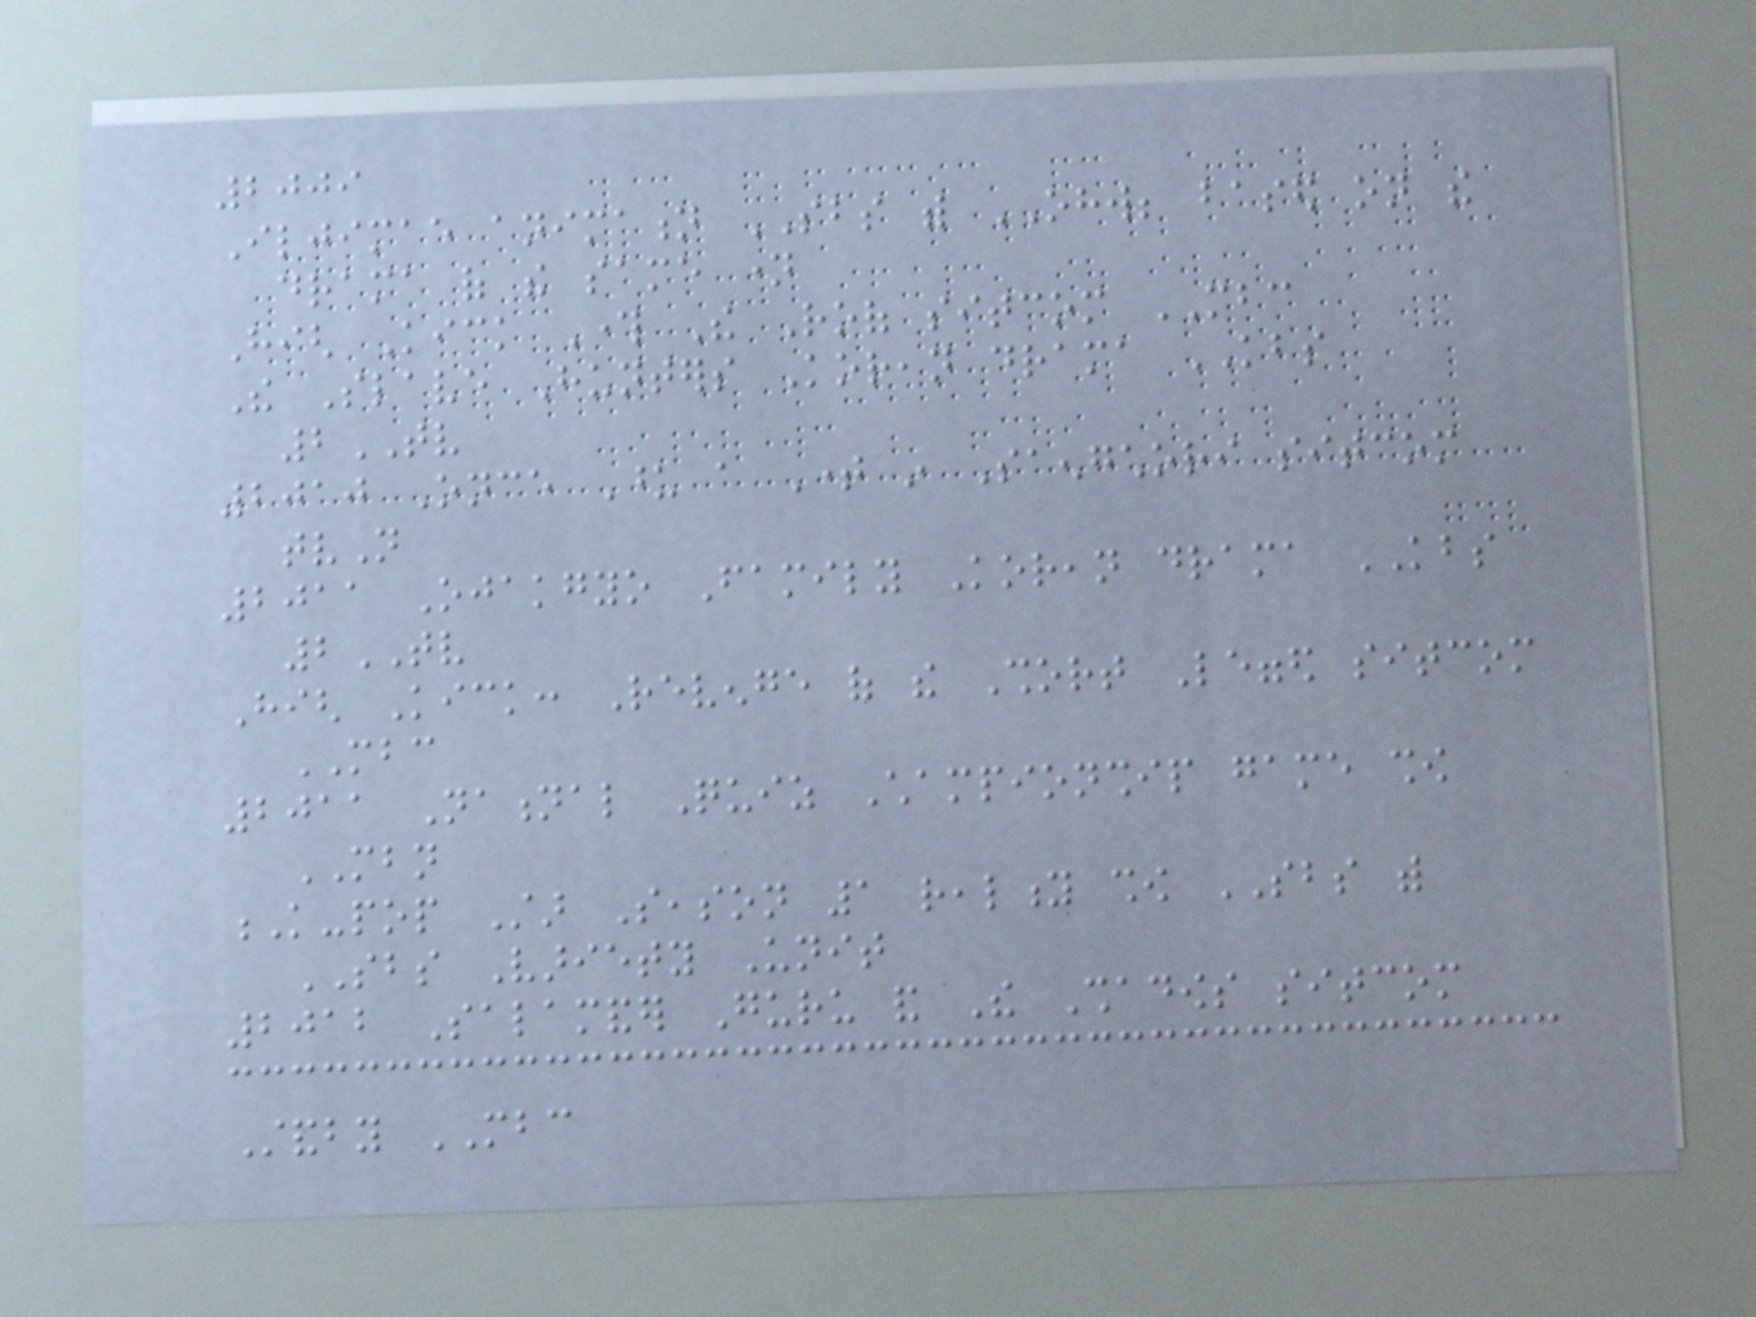2009
Iljimae animation SBS with OHW; based on the
drama of the same name
High Kick Through The Roof sitcom MBC
The Slave Hunters Korean drama KBS
2TV
2010 Once Upon a Time in Saengchori sitcom
tvN
2011 Ojakgyo Family Korean drama KBS
2TV
High Kick: Revenge of the Short Legged sitcom
MBC
2011 National Quiz Championship game show
MBN
K-pop Star Season 1 reality show SBS with
SBS Variety Unit
2012 Salamander Guru and The Shadows sitcom
Standby MBC
